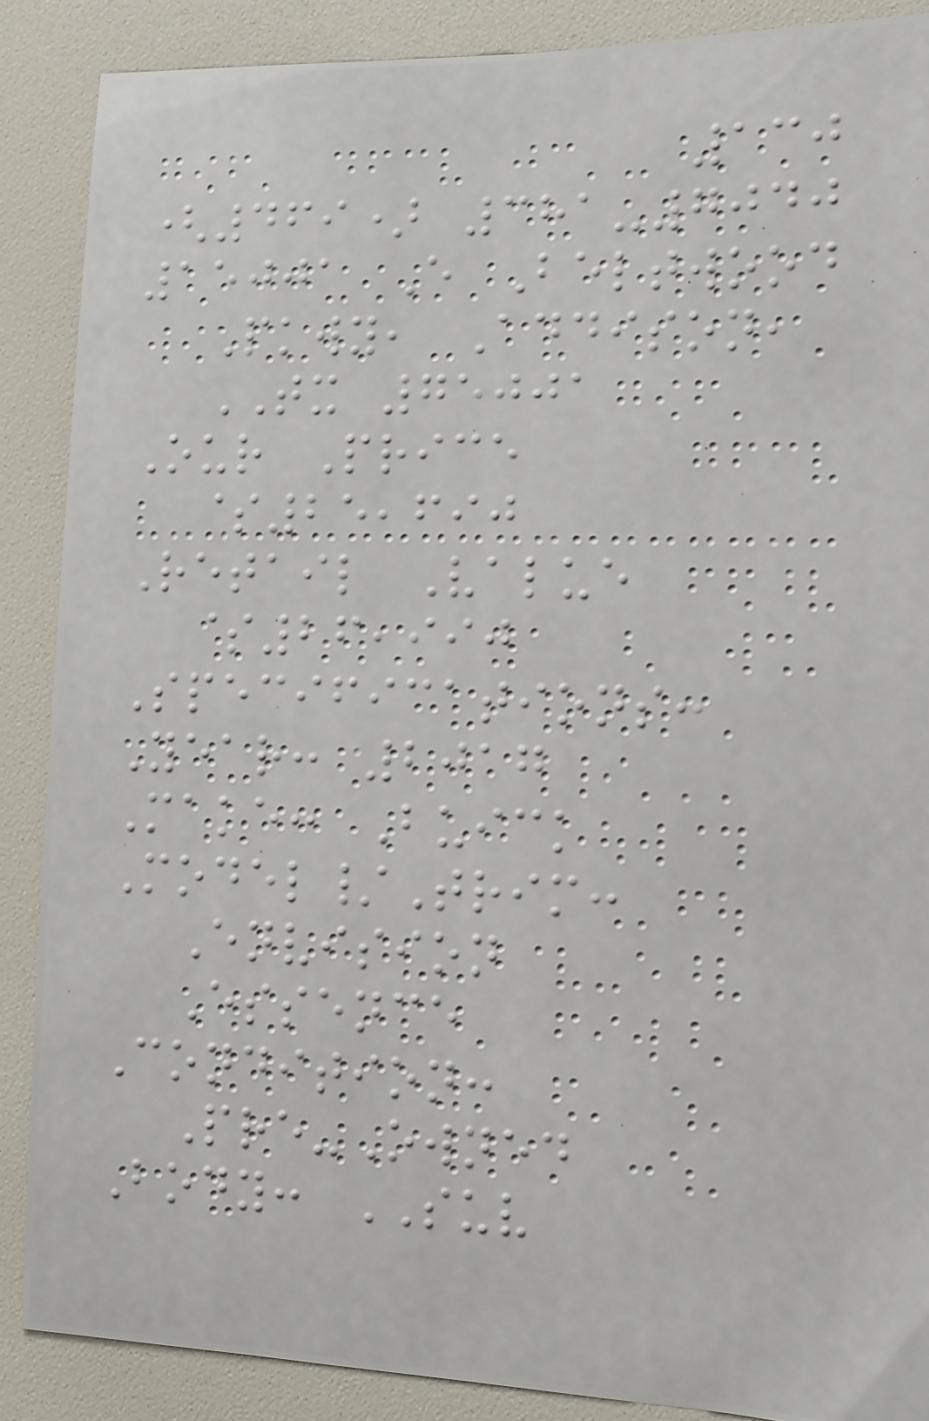130
(469) 381-7040
15001 E Beltwood
Pkwy, Addison,
TX 75001
Our Price
$25,690
Retail Value
$26,990
Specifications:
Year: 2017
Make: Buick
Model/Trim:
Envision
Essence
Condition:
Pre-Owned
Body: SUV
